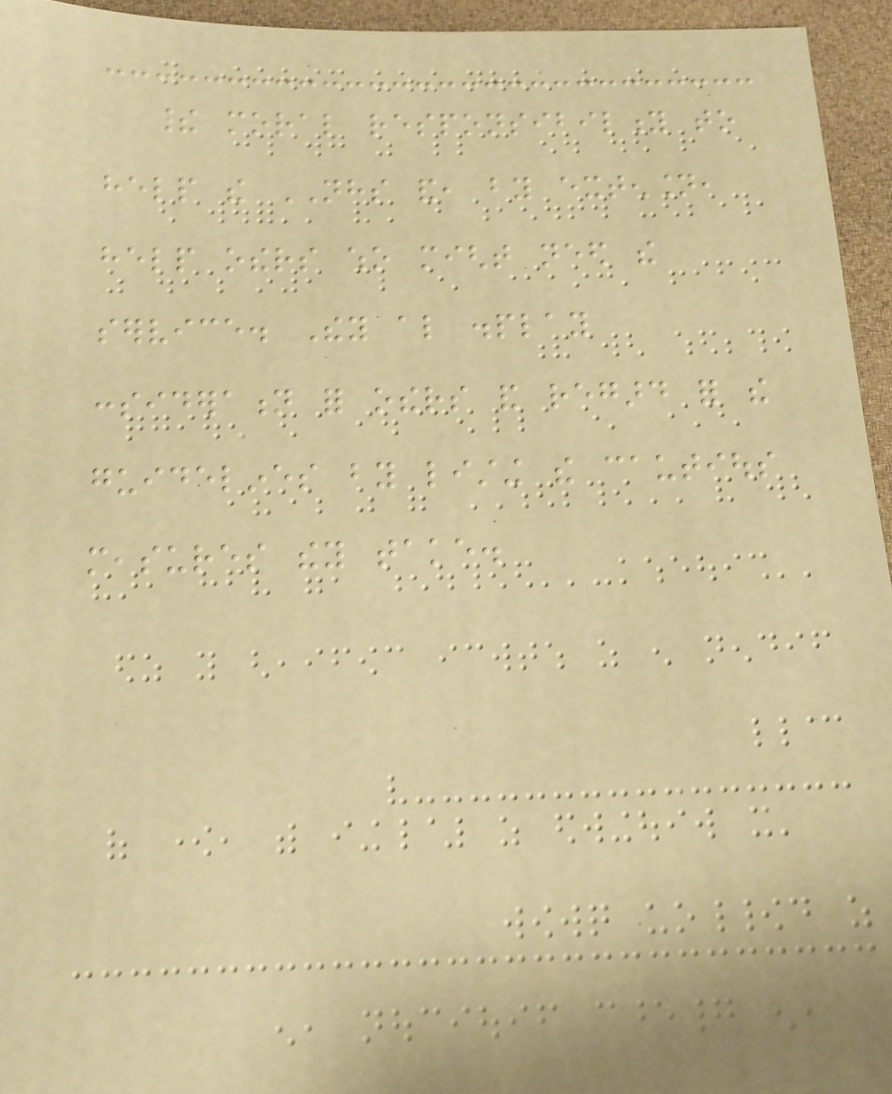their moral responsibility to
help the NHS and, by extension,
help others who might need the
service. They also display
consideration for others and regard for the
guidelines by listing the cautious
measures they take.
